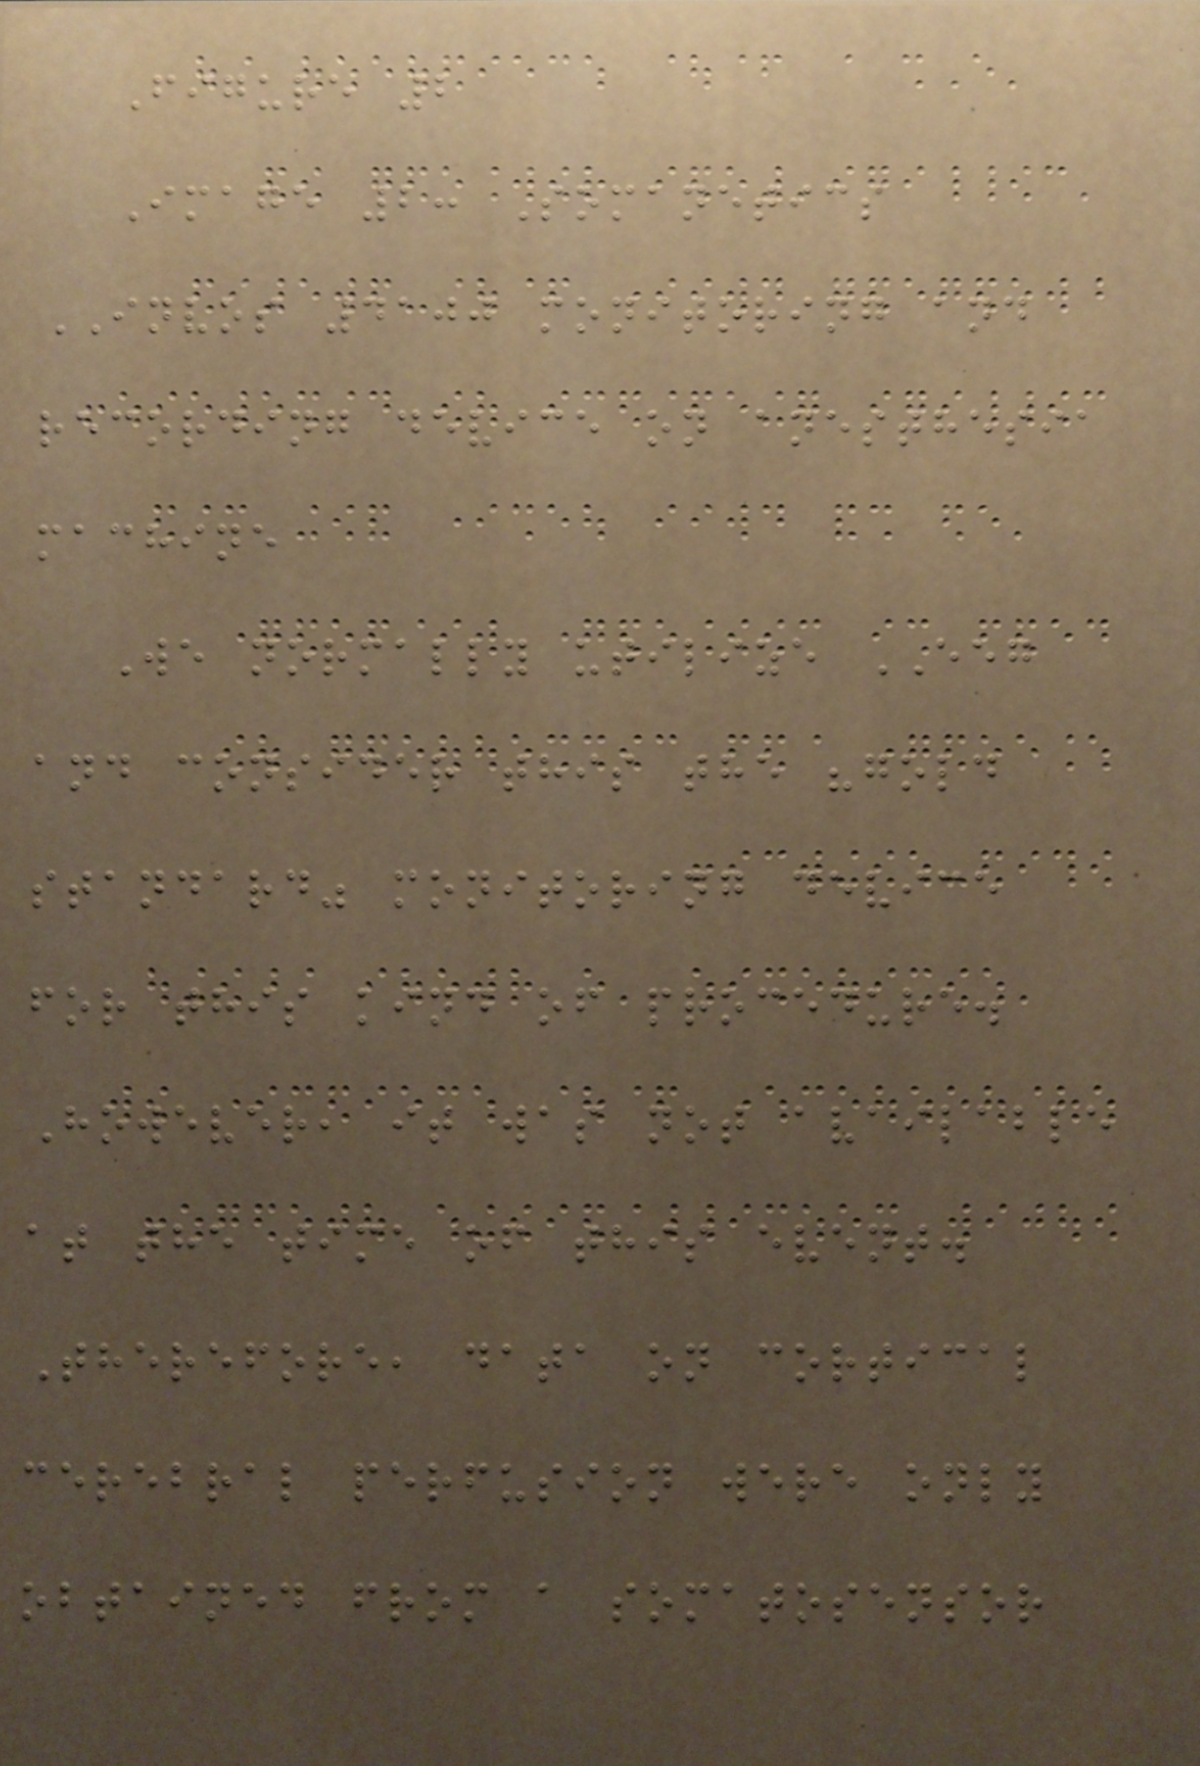Figure 2
Image 2: Somanetics
INVOS 4100 monitoring and
recording device on anesthesia
machine
We normally utilize EEG
and consider this the "gold
standard" monitoring device
for this kind of procedure.
However, it was not available
at the time of this event.
Therefore, data on cortical
cerebral perfusion were only
obtained from a somatosensor
